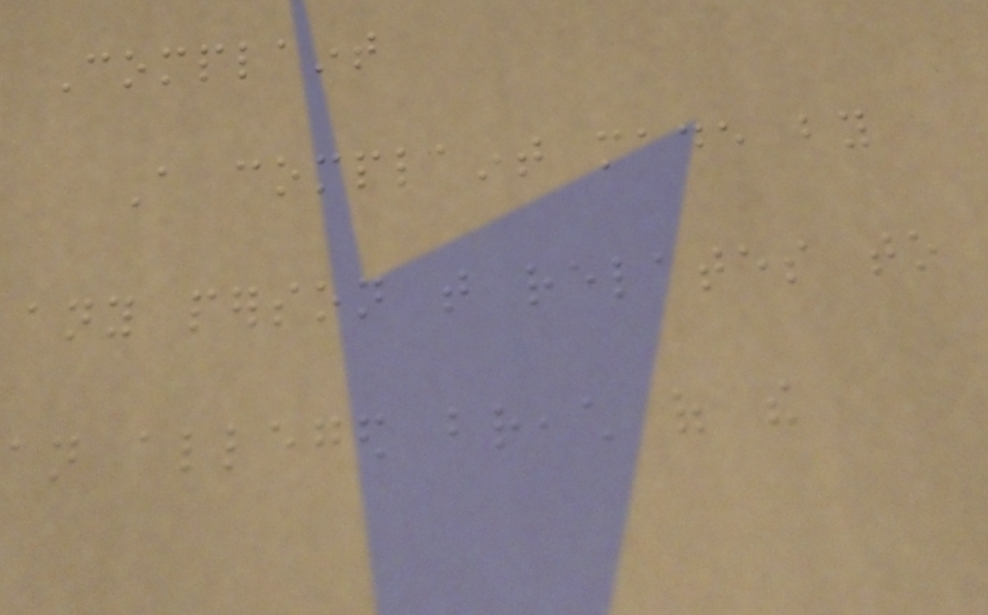Complaint
A complaint made by
any person that relates to
an alleged breach of the
